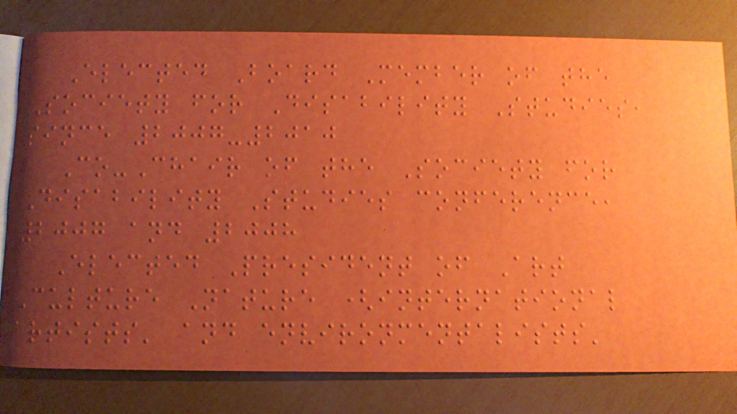Elected Board Member of the
Society for Disability Studies,
since 2007-2010
Co-Chair of the Society for
Disability Studies conference,
2007 and 2008
Elected President of Art
Culture Nature (international
artists' and environmentalists'
